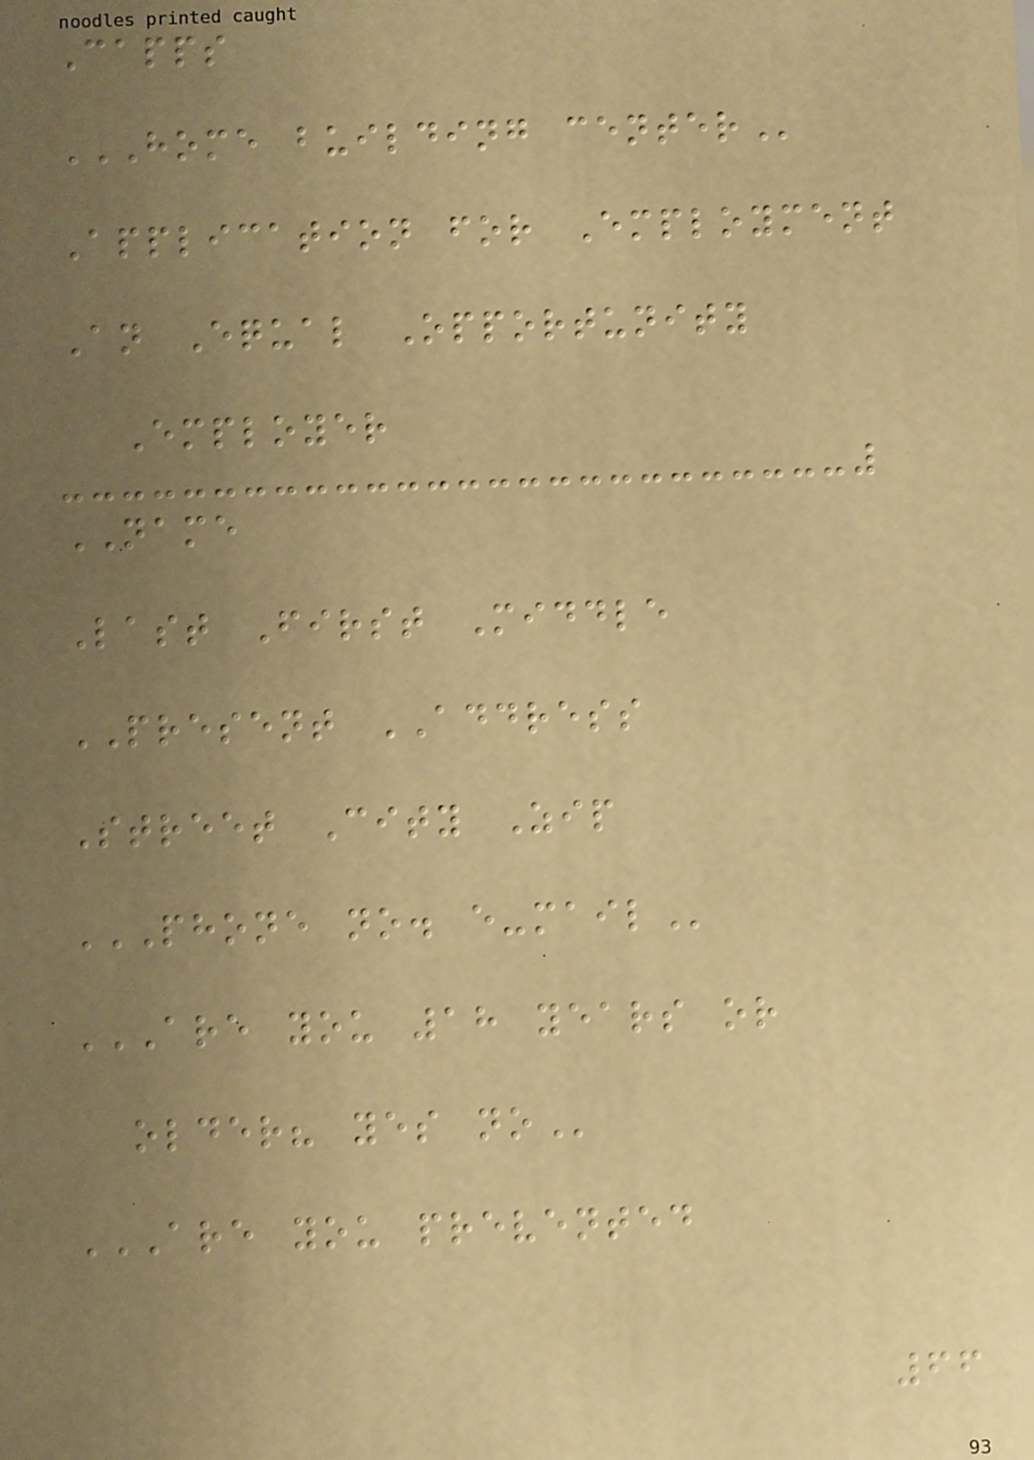Capps
HOME BUILDING CENTER
Application for Employment
An Equal Opportunity
Employer
NAME
Last First Middle
PRESENT ADDRESS
Street City Zip
PHONE NO. E-MAIL
ARE YOU 18 YEARS OR
OLDER? YES NO
ARE YOU PREVENTED
66
